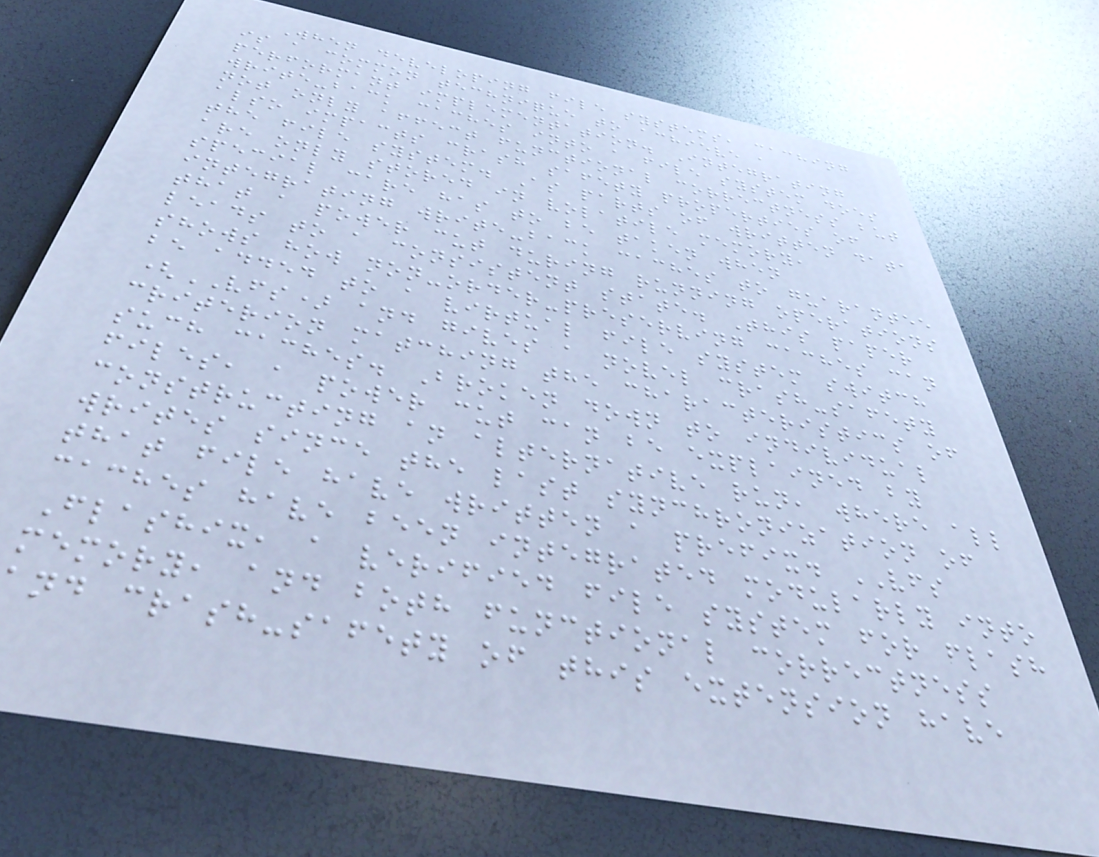When developing file systems, caching
is a common technique to achieve a
performant implementation. Integrating
write-back caches into a file system does
not only affect functional correctness but
also impacts crash safety properties of
the file system. As parts of written data
are only stored in volatile memory,
special care has to be taken when
integrating write-back caches to guarantee
that a power cut during running operations
leads to a consistent state. This paper
shows how non-order-preserving caches can
be added to a virtual file system switch
(VFS) and gives a novel crash-safety
criterion matching the characteristics of
such caches. Broken down to individual
files, a power cut can be explained by
constructing an alternative run, where all
writes since the last synchronization of
that file have written a prefix. VFS
caches have been integrated modularly into
Flashix, a verified file system for flash
memory, and both functional correctness
and crash-safety of this extension have
